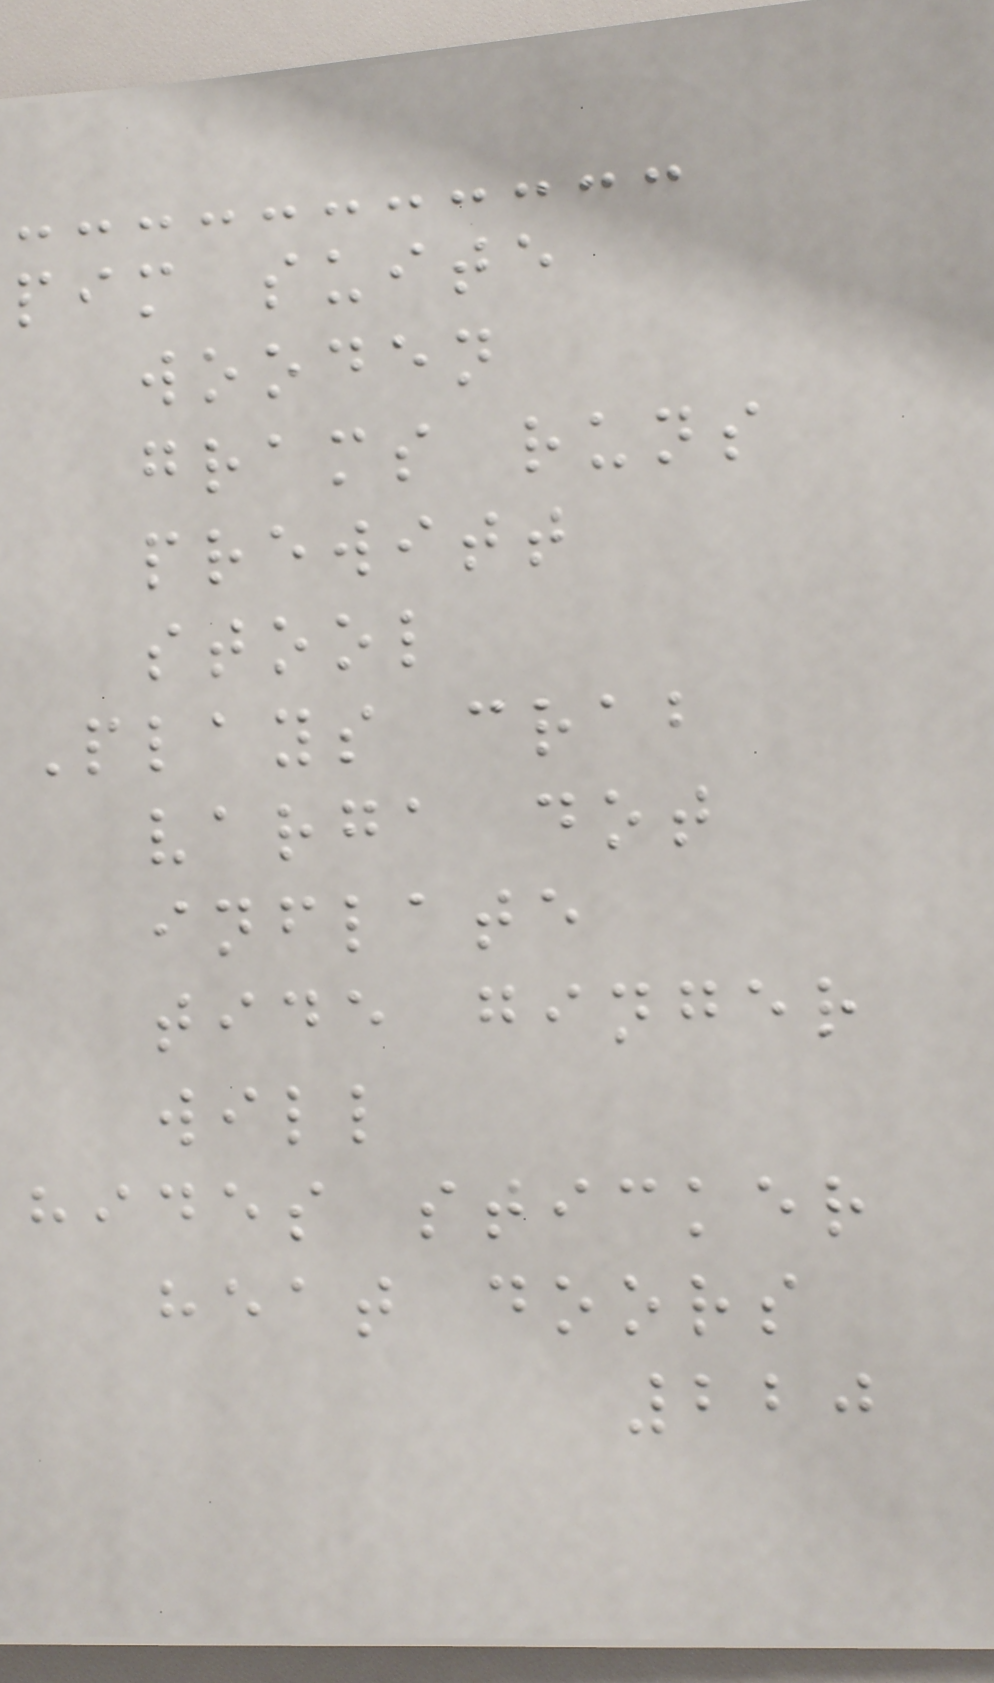pim suite
wooden
grams runs
prewitt
stool
Plays crab
varga dot
inflate
tide ginger
will
hides sticker
heat doors
220
